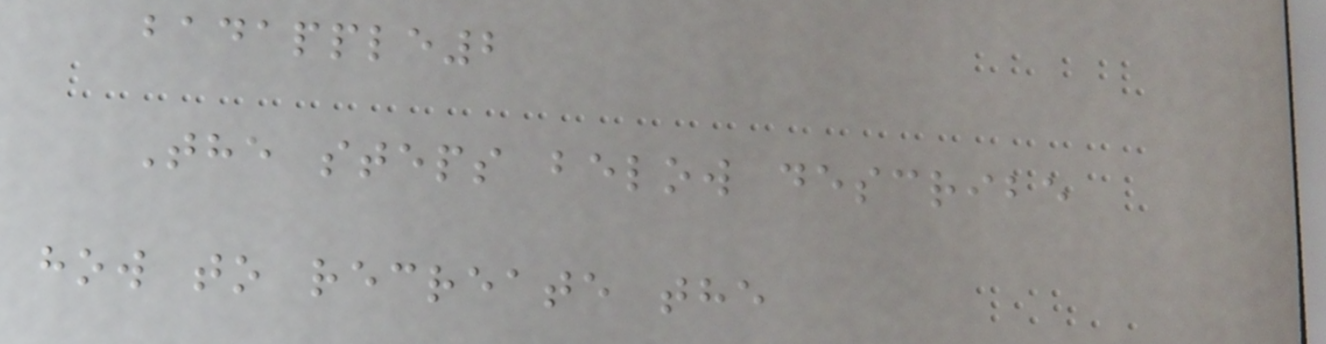badapple2
The steps below describe
how to recreate the
